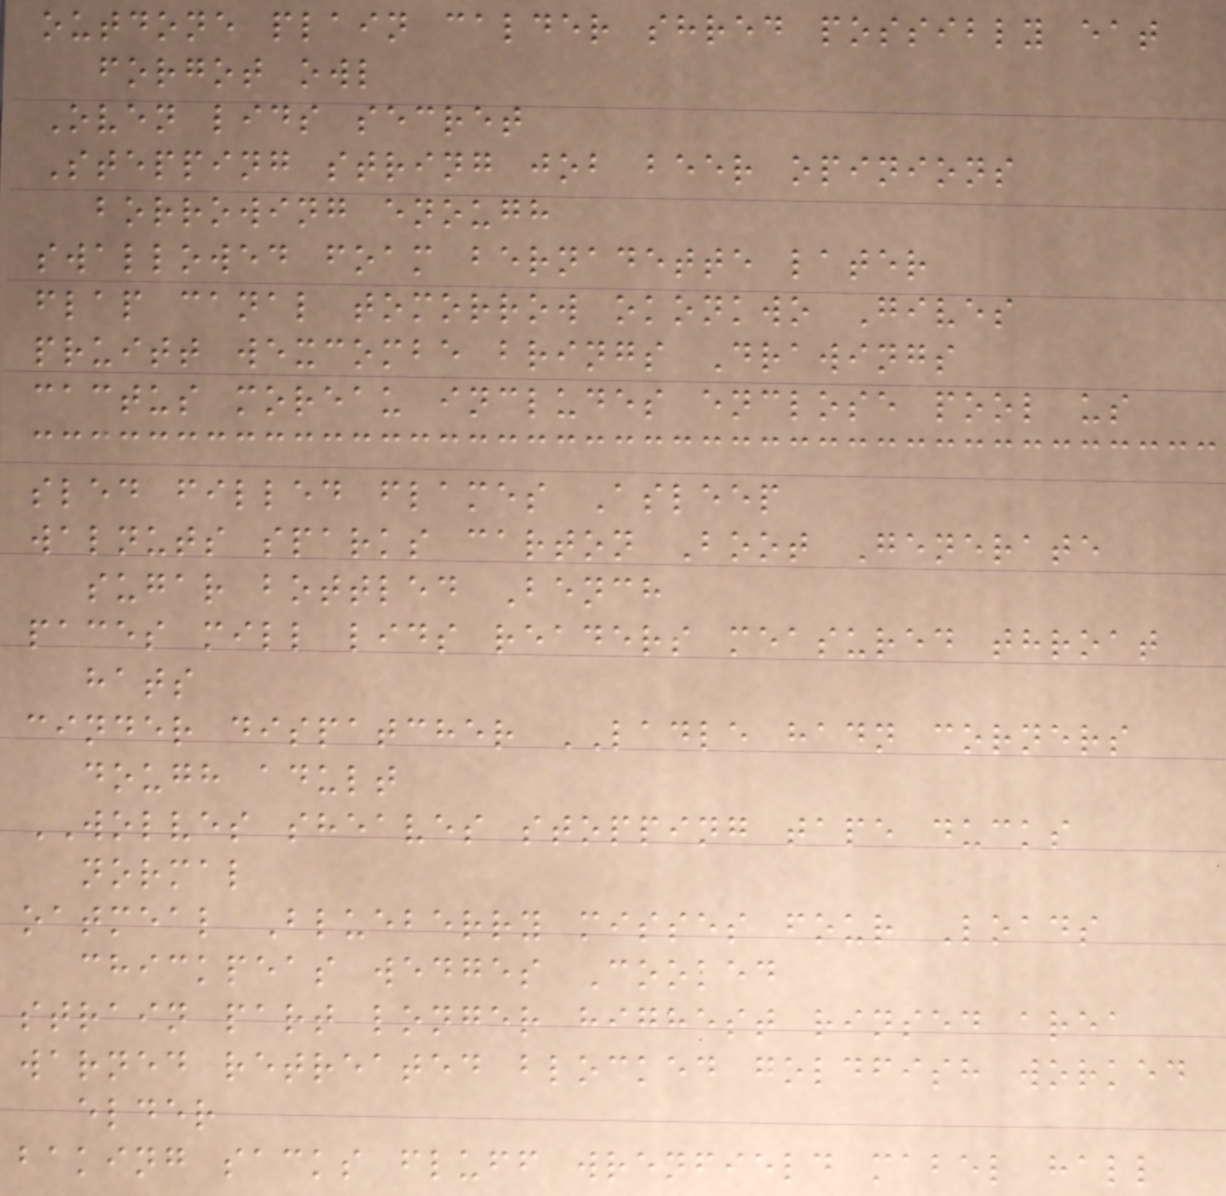outdone plain calder shred possibly eat
forgot owl
Oven lids secret
Stepping string job beer opinions
borrowing enough
swallowed foam bernadette later
flap canal tomorrow okonkwo Gives
pruitt wexcombe brings Drawings
cactus moreau includes enclose pool us
sled filled flames Asleep
walnuts sparks carton Boot Generate
sugar bottled Bench
paces mill lids readers measured throat
hats
cinder dispatcher LADLE hadn corners
dough adult
WOLVES sheaves stopping tape ducks
normal
oatmeal Blueberry misses four Loads
chickpeas wedges Cooked
strain part longer highest rinsed area
warned retreated blocked goldfish worked
elder
baking sacks fluff wrenfield mabel hall
